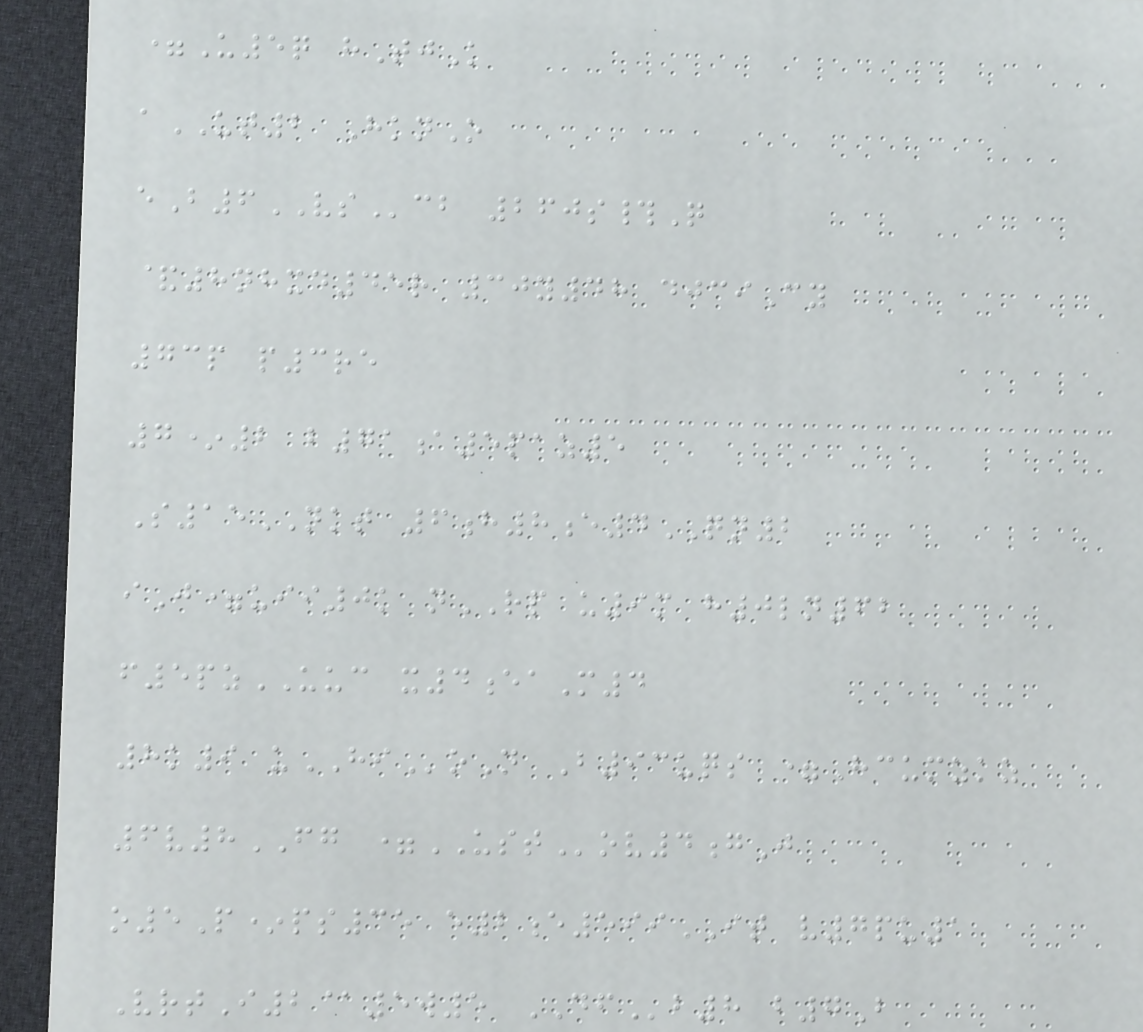=U5q hTjK
aUT2 HknO
eB6VScb 260s#Q
&8nhxd45r 30y48 djciCy
73p p3re
7*2 b71a5paz5
S15NKT 6h8e4QN2
iJ=uii0k nRP u9m h0ln62
f5pzUUC x4eaM4
8k9 uHIoN B93uqs =Hcumzkz
6v8FG =USTov4gJ
o5P*ps35 e2e599IT v7pu1
VrtI2@5w5 DFb8 b7B
